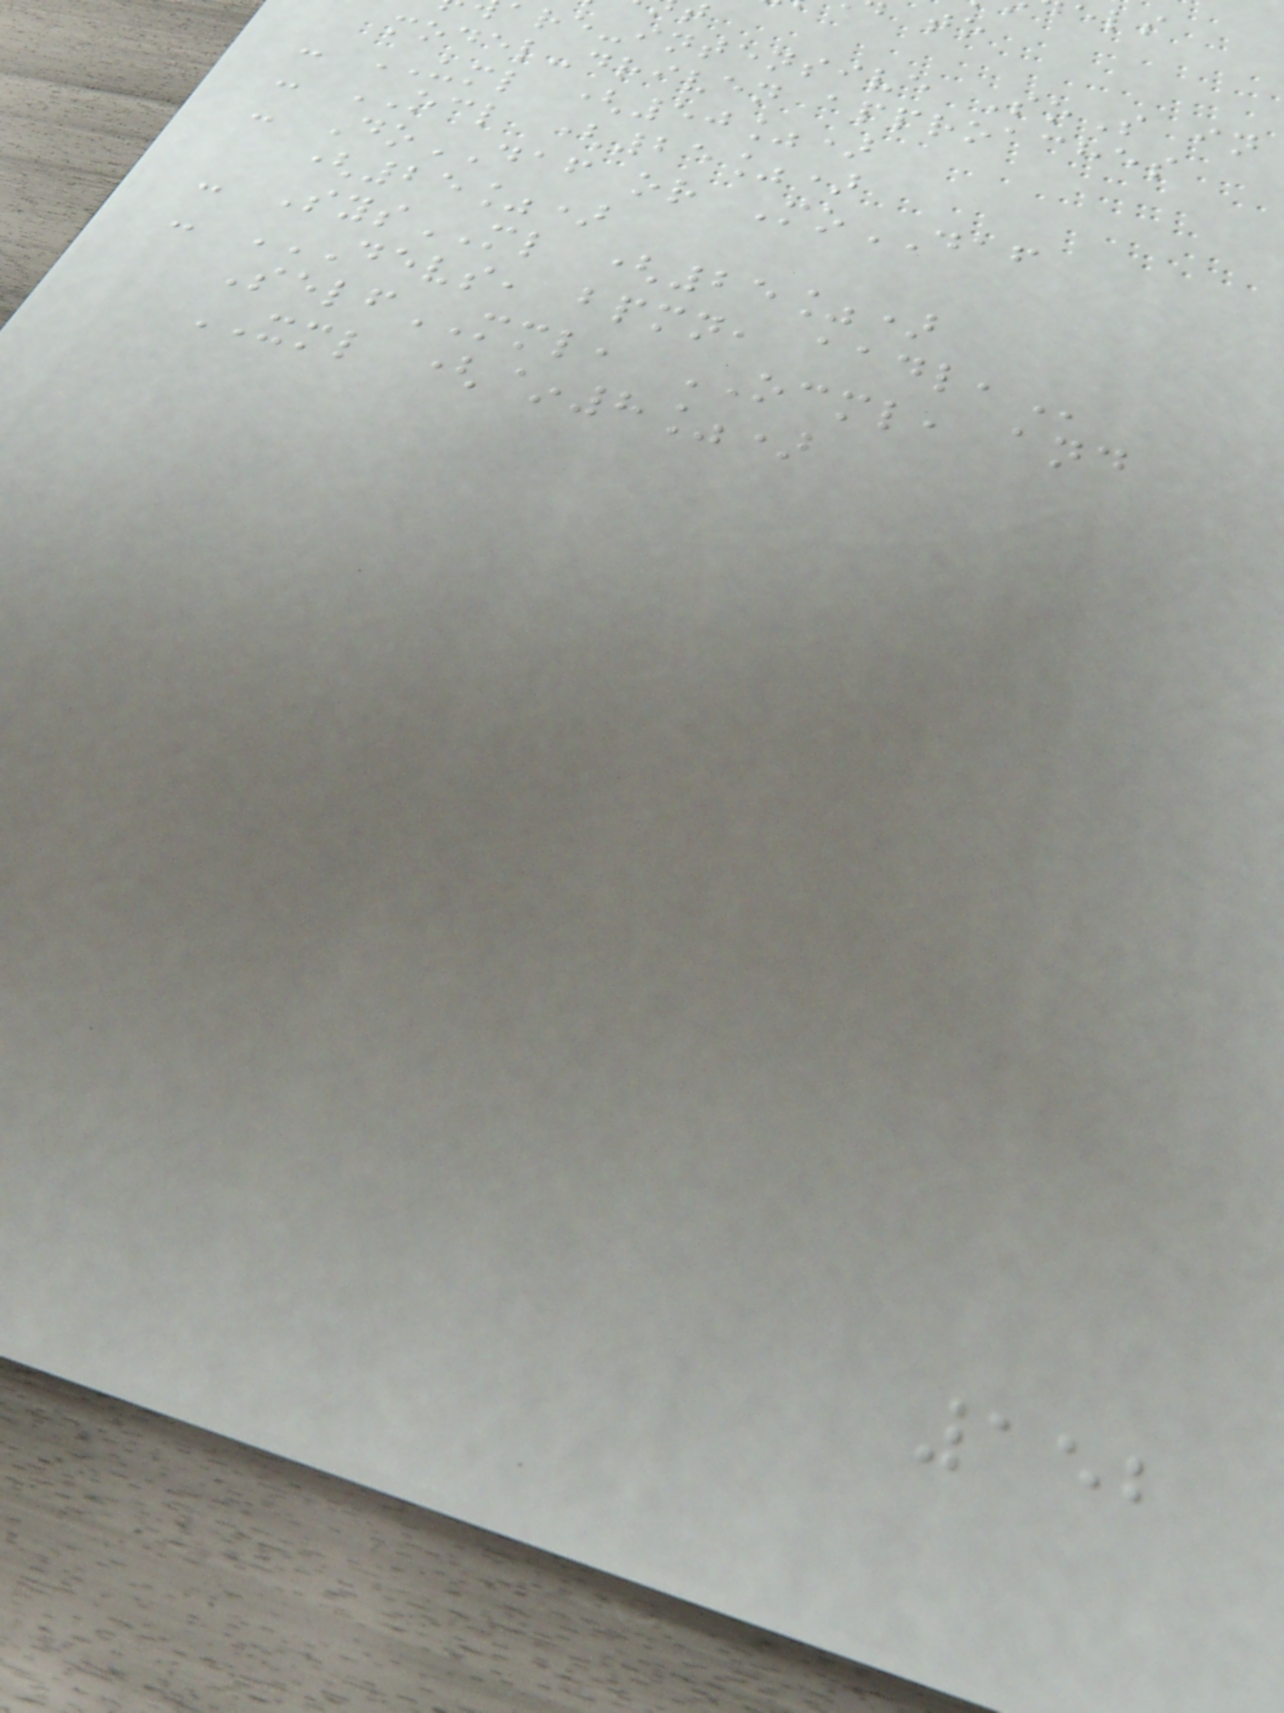are-intensive SoS in
model-driven approaches
- UML (50%)
- OCL (25%)
- DoDAF or MoDAF
(25%)
- SysML (25%)
- DEVS, BPMN, AADL,
SelfMML, OCML, and
XML (~8%)
152
